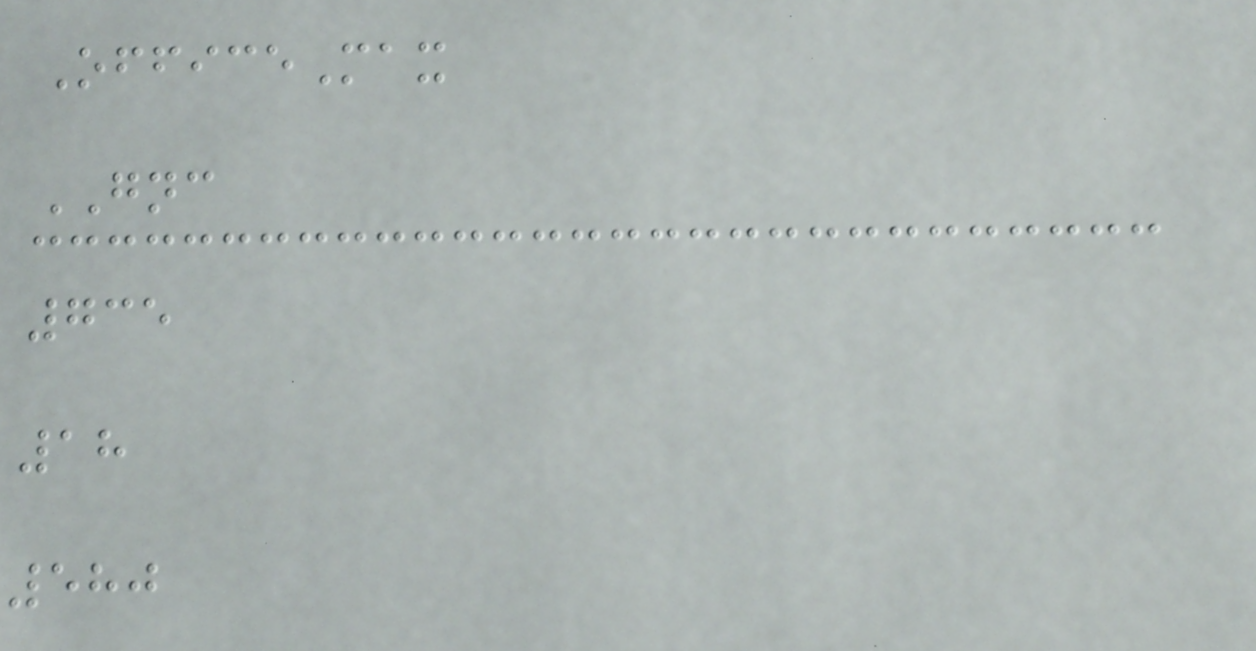OfficeMax
GNC
735
18
580
